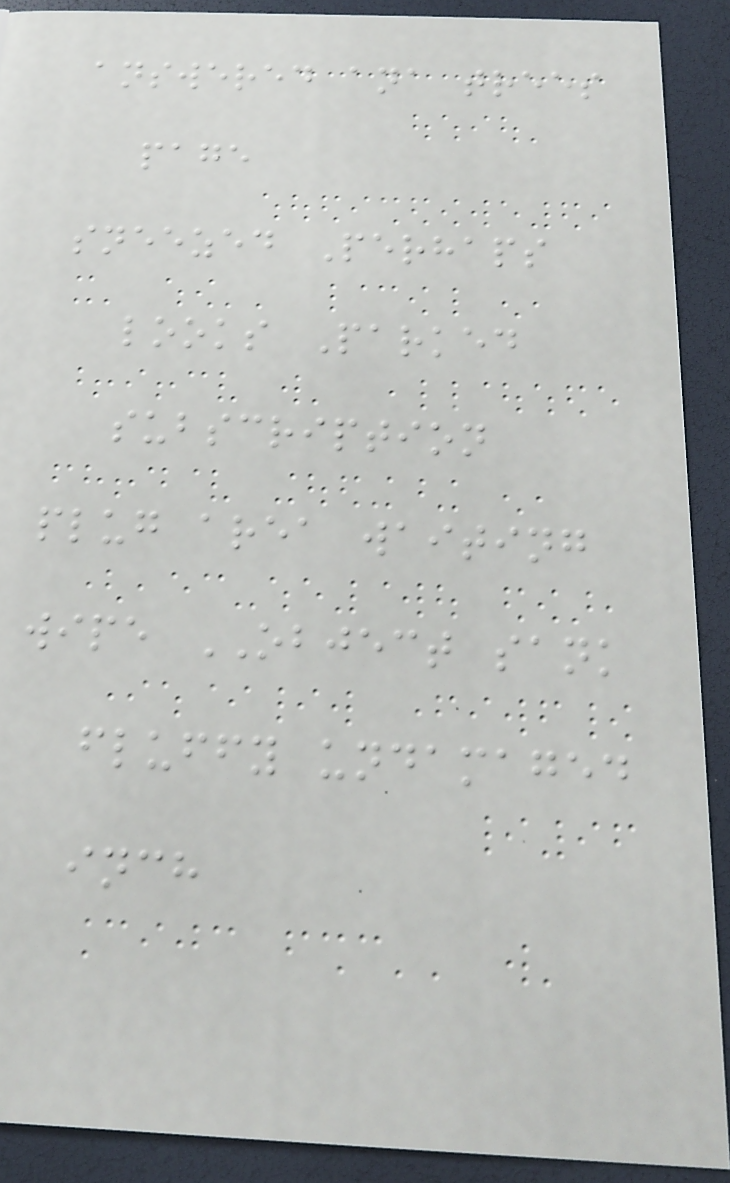answered ana trees
page
sneezed Perhaps
looks Parked
subscription
plug area waiting
wipe OBJECT sank
fluffy undamaged
inch
